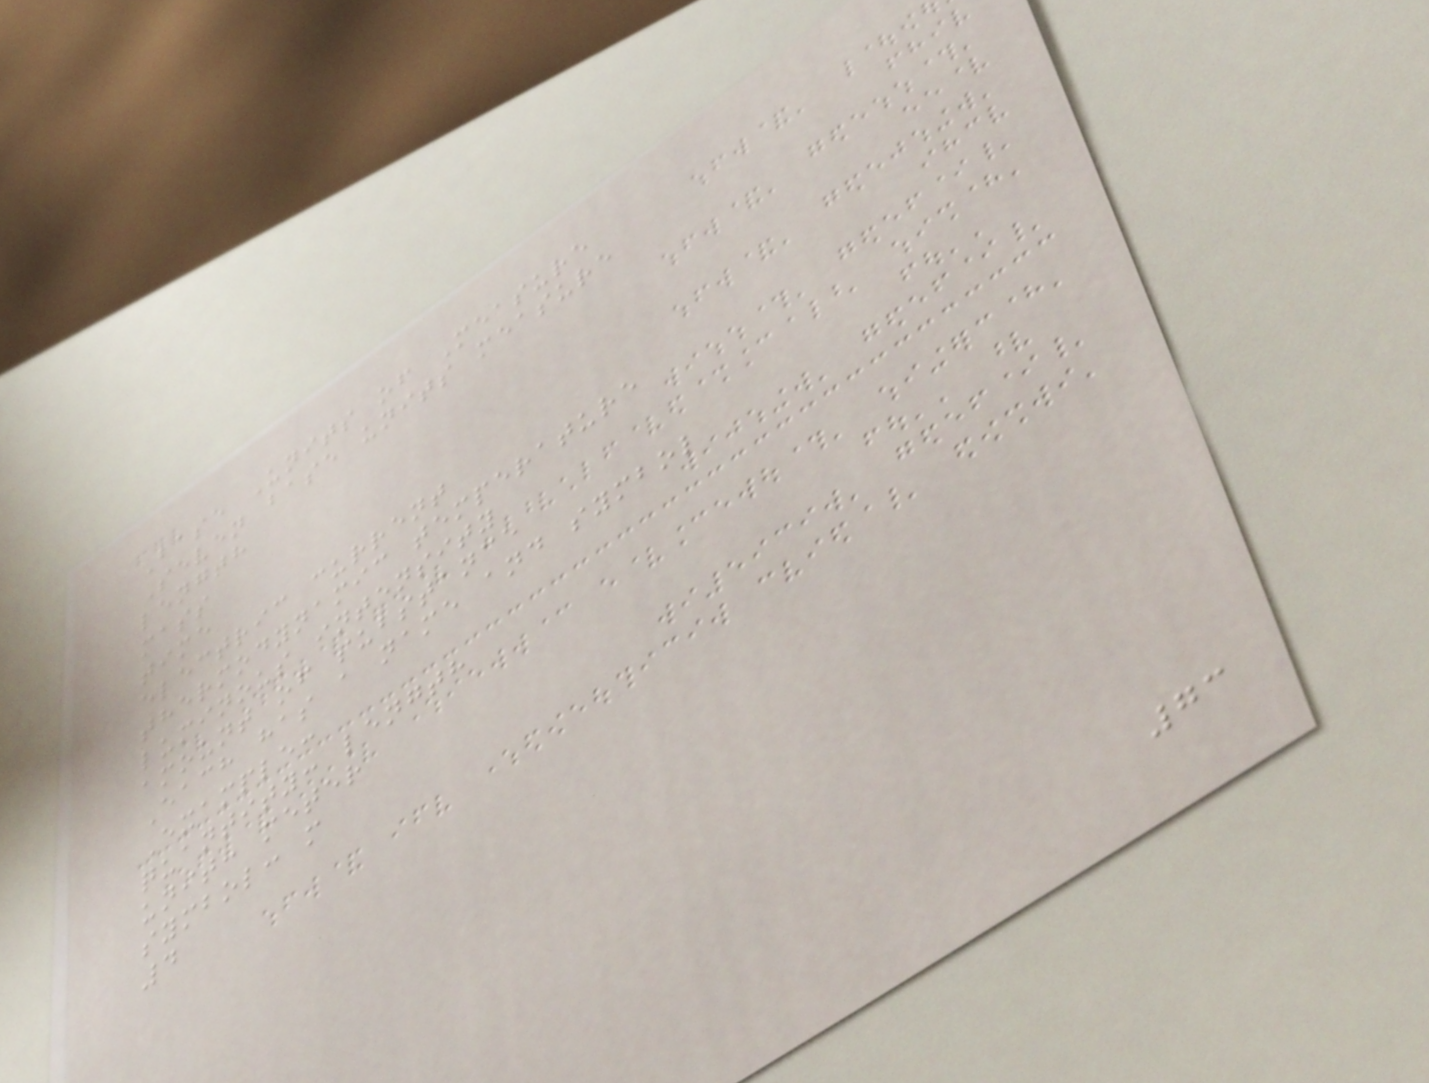Base Units of Measure
Seven base units measure
length
mass
time
electric current
thermodynamic temperature
luminous intensity
amount of substance
Each has a name and symbol
Example:
quantity: length
unit: meter
symbol: m
4
73
